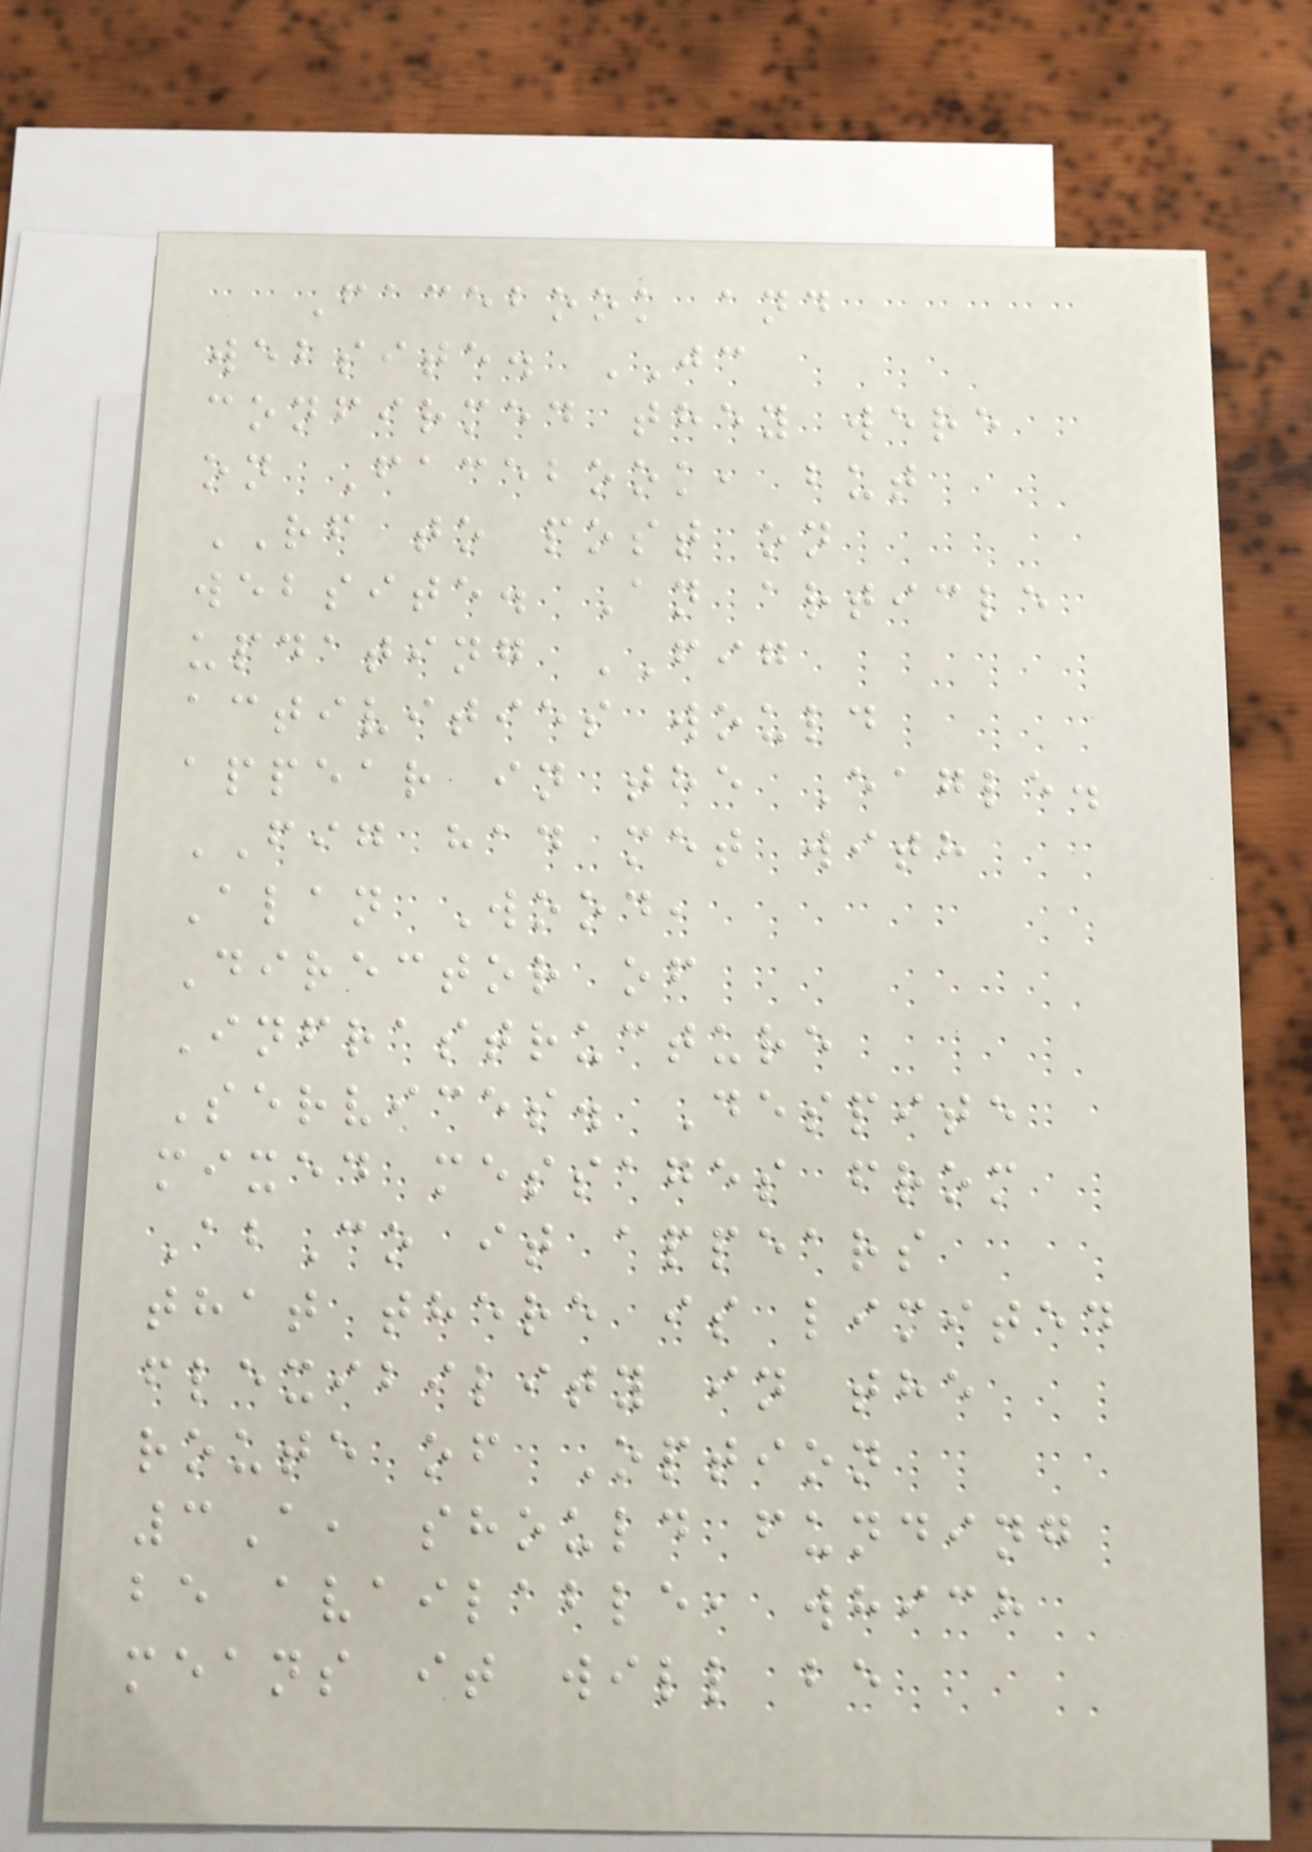Facebook and
website. JC
confirmed they were
on Facebook, but
RF to post on
website. An article
updating FIG
activities would
appear in the Eagle.
FIG had met with
Alan Wood,
Director of
Infrastructure
Services. Despite
mixed messages from
AbCo it appears
that there is limited
flexibility in the
route of Option
3A, should funding
be available, which
means it will be
